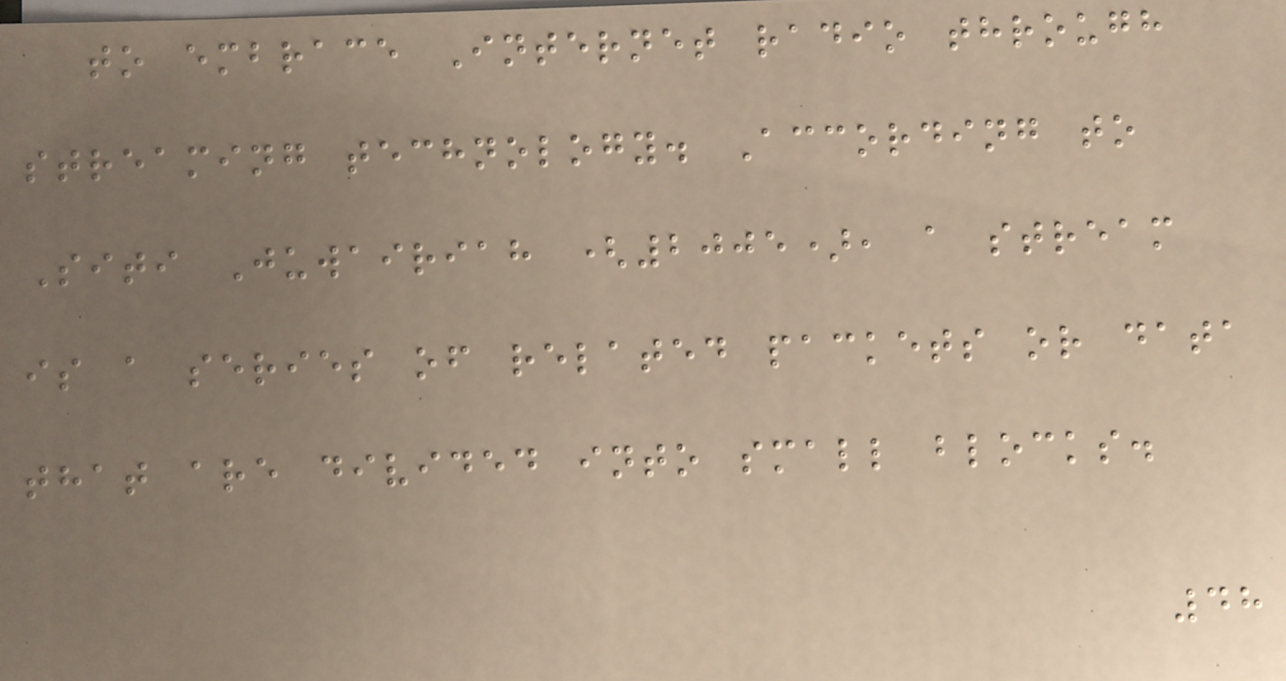to embrace Internet radio through
streaming technology. According to
Siti Juwairiah (2005), a stream
is a series of related packets or data
that are divided into small blocks.
48
